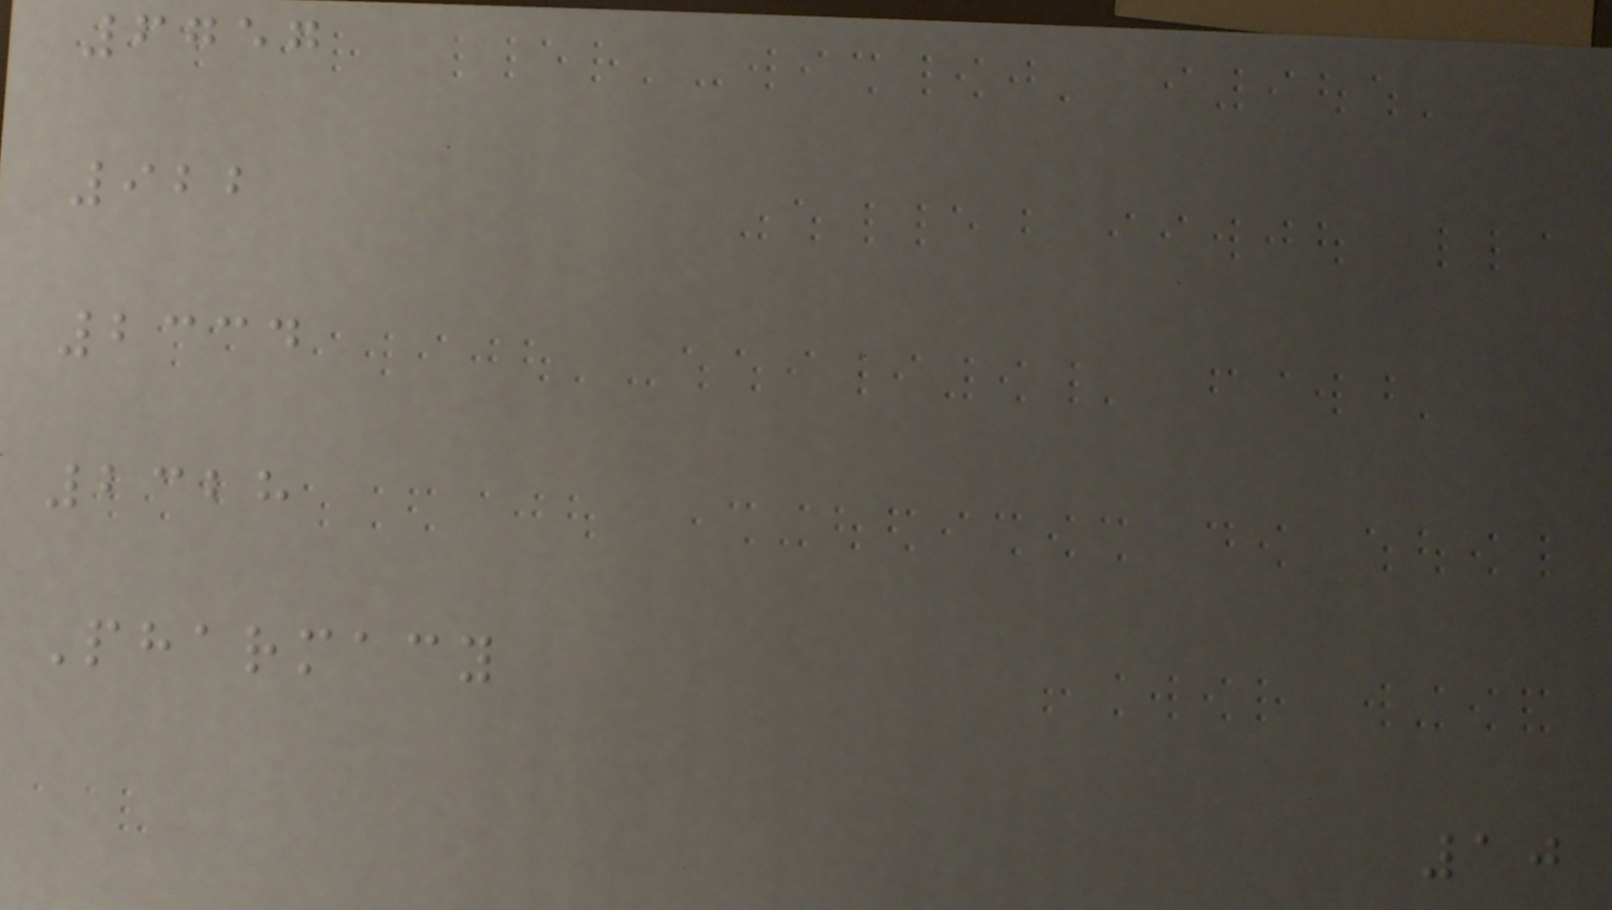6757
922
2334
2328
Pharmacy
10
